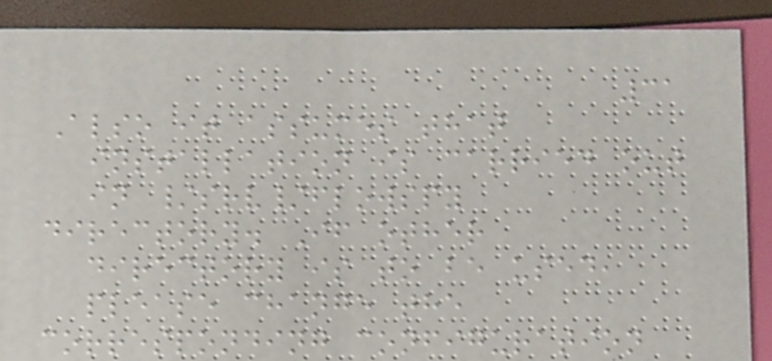31
Also it assumes that
installation is carried out
in /srv/flowspy
directory. If other
directory is to be used,
please change the
corresponding configuration
